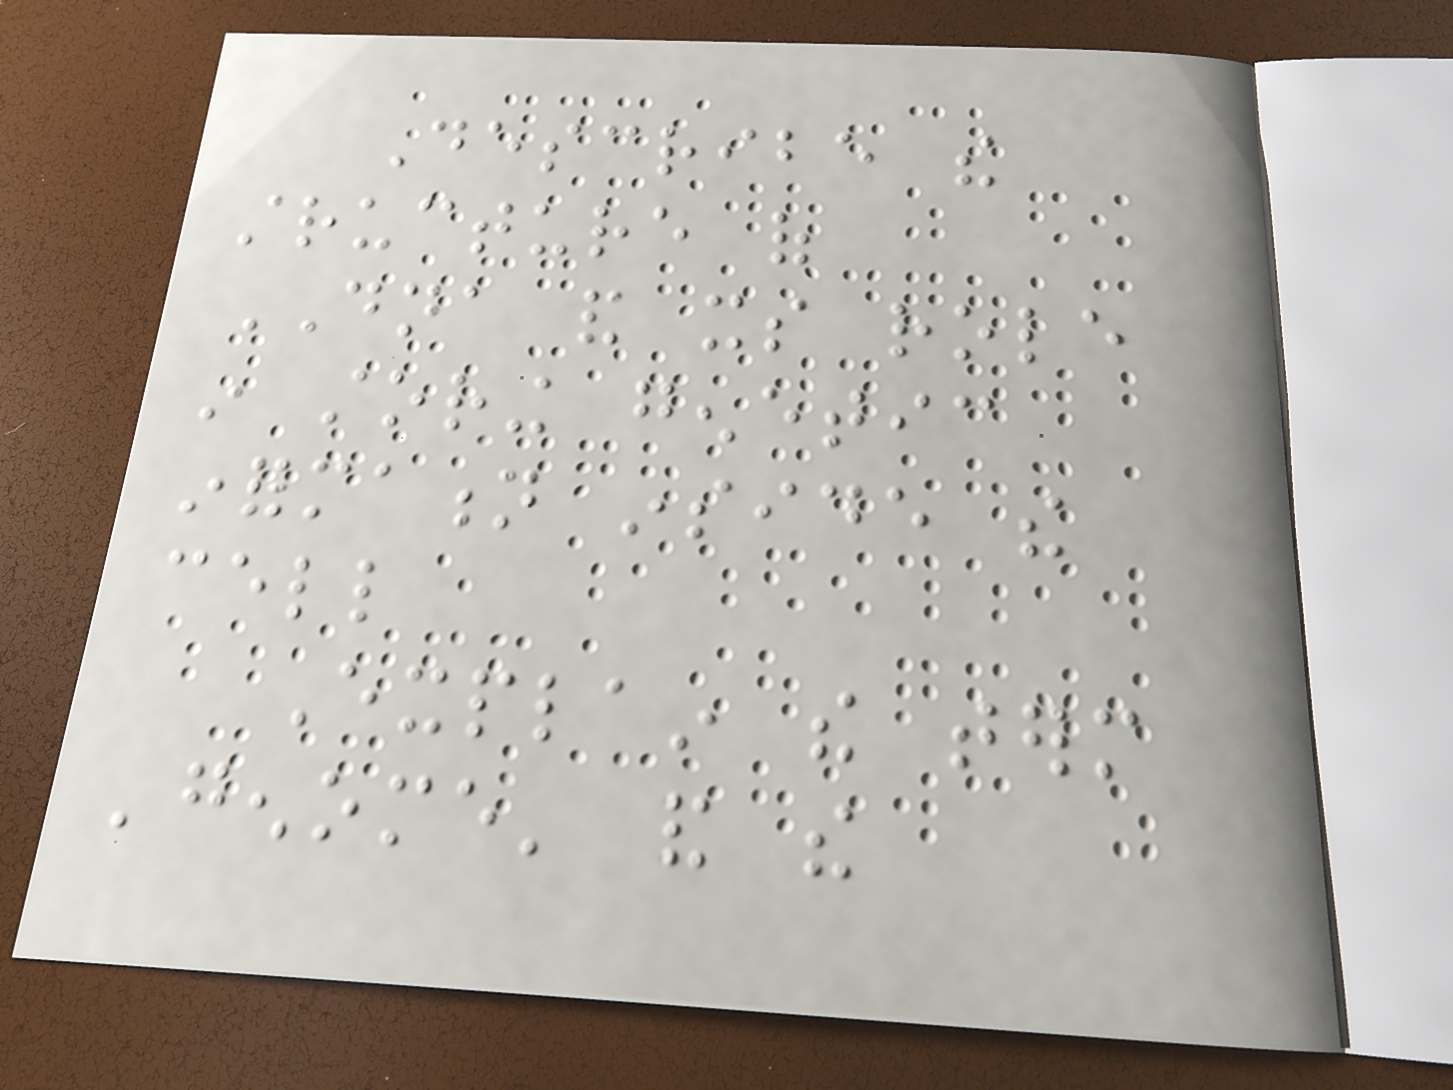Describe the
structure of
DNA and its role
in storing genetic
information inside the
cell
Explain the term
'genome' and the
